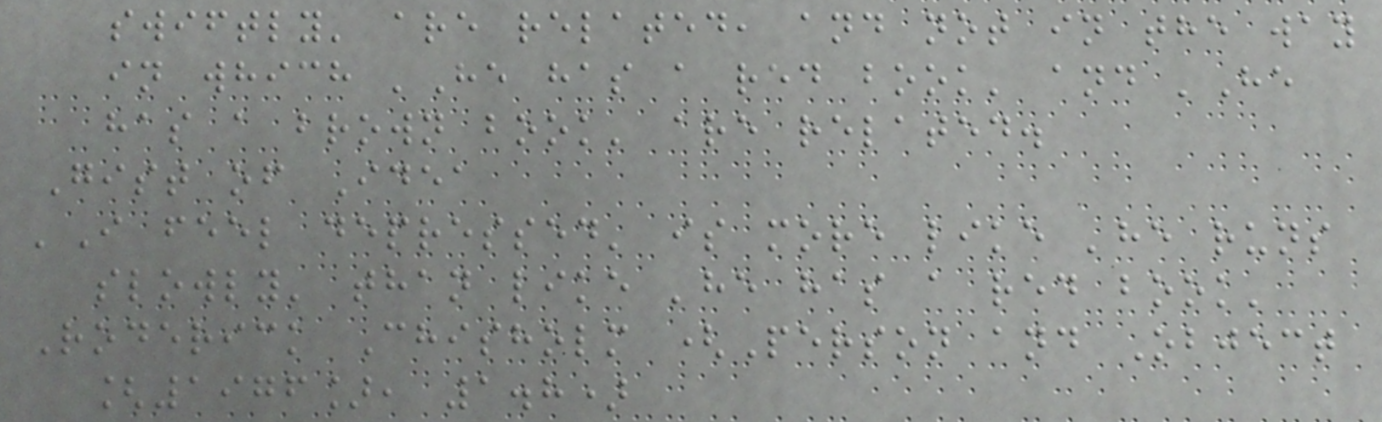swiftly' are related, and not in the way
in which 'He has a red book' and 'He
has a brown book' are related.
Gist of Idea
'I feel depressed' is more like 'he runs
slowly' than like 'he has a red book'
Roderick Chisholm (Person and Object
[1976], 1.8)
